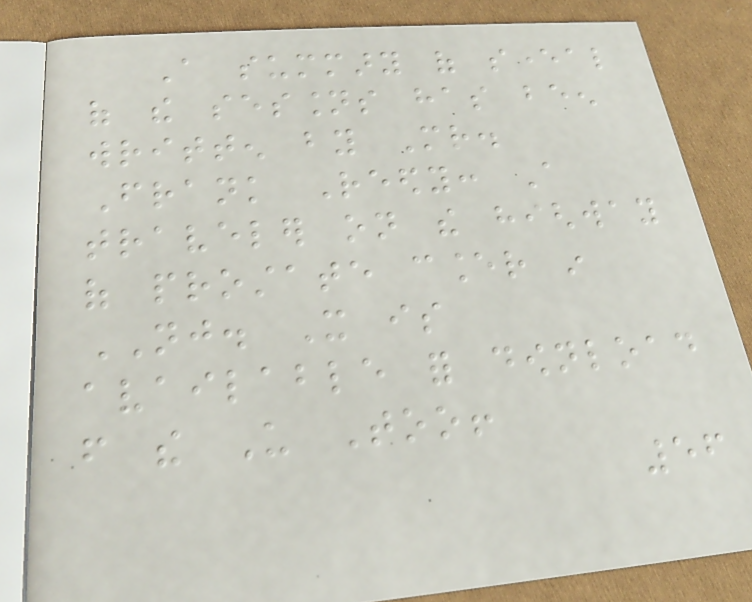A summary of several
of the sessions has been
written by Mr.
Frank Reedy: A
traveler on the highway
of prostate cancer in
NJ. It is
available for download
from the Us Too!
56
